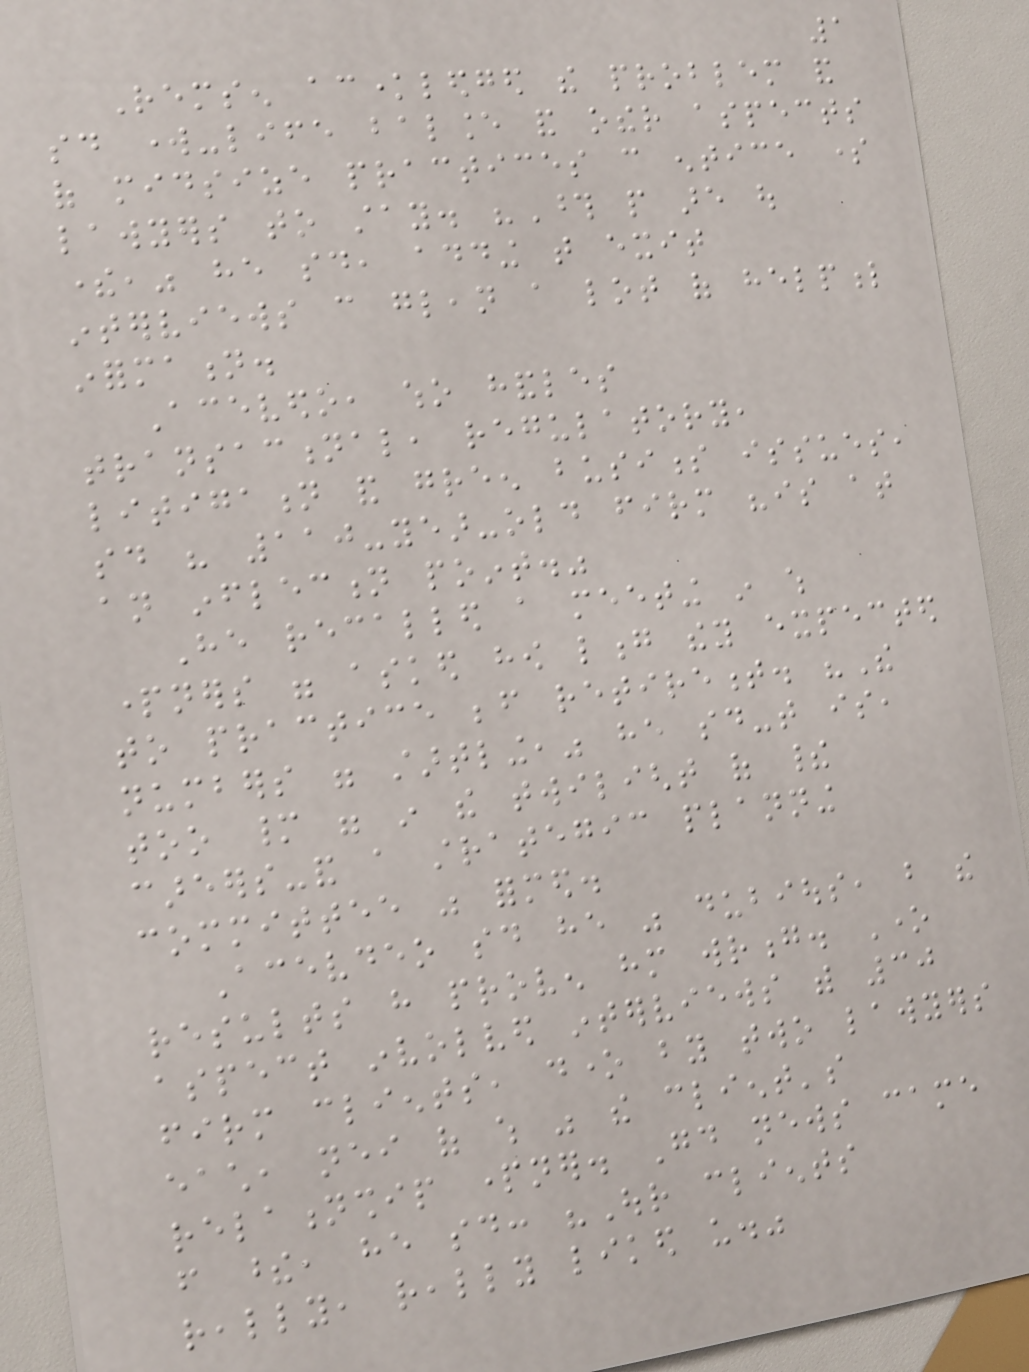1
Remsen acknowledged the problem and
said work-life balance and other aspects
of midsize practices can entice some
lawyers to stay. "Those people are out
there," he said, adding that exit
interviews can glean a lot of helpful
information.
Acevedo, who handles
transactional, regulatory,
litigation and green business issues,
said his 110-year-old firm "is at
an inflection point."
He recalled a meeting in which
partners were asked how long they expected
to practice before retirement. "The
numbers were startling," he said-that is,
too many were in the twilight of their
careers-and a strategic planning
committee was formed.
Acevdeo said he was dubious, but the
results have proven him wrong. One
aspect involved interviews with 30
firm clients, done by two lawyers
each, neither of which was the client's
relationship partner. Good news came
from these, he said: "Our clients
really, really liked us."
